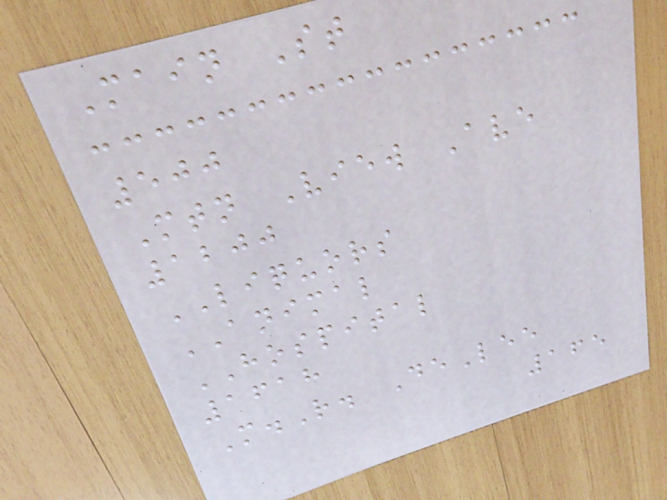Main St
500
Mtn View Ave
1200
LIQUORS
ANIMAL
HOSPITAL
1618
M.R. DeLee
165
